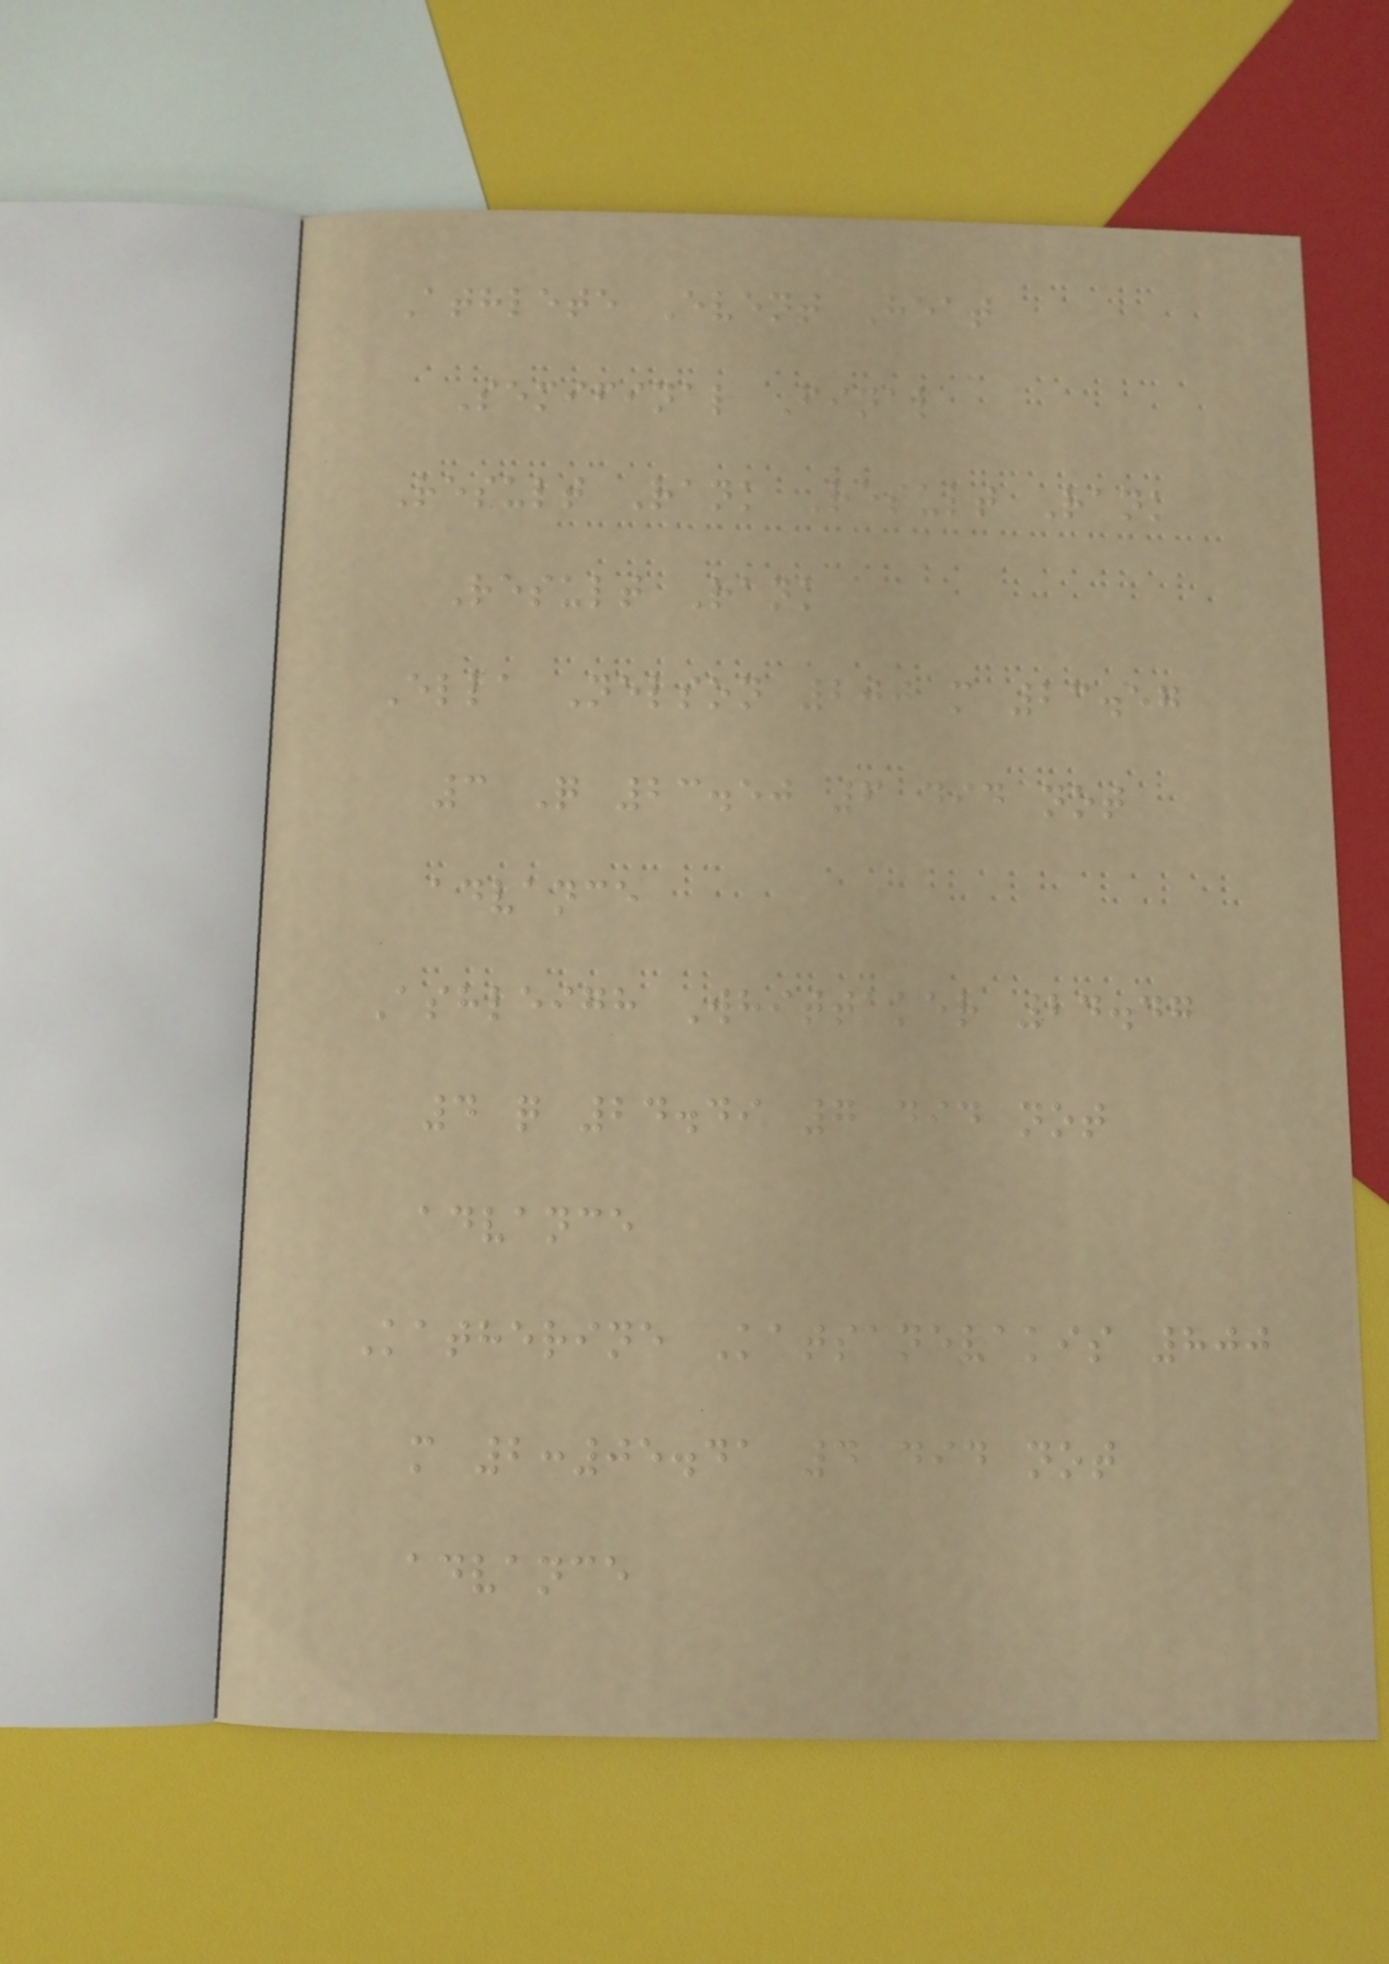Athlete Event Heat
Semifinal Final
Result Rank Result Rank
Result Rank
Ella Nelson 200 m 23.57
3 Q 23.50 6 did not
advance
Ashleigh Whittaker 24.47
4 q 24.49 7 did not
advance
Katherine Katsanevakis 800
m 2:05.41 4 did not
advance
